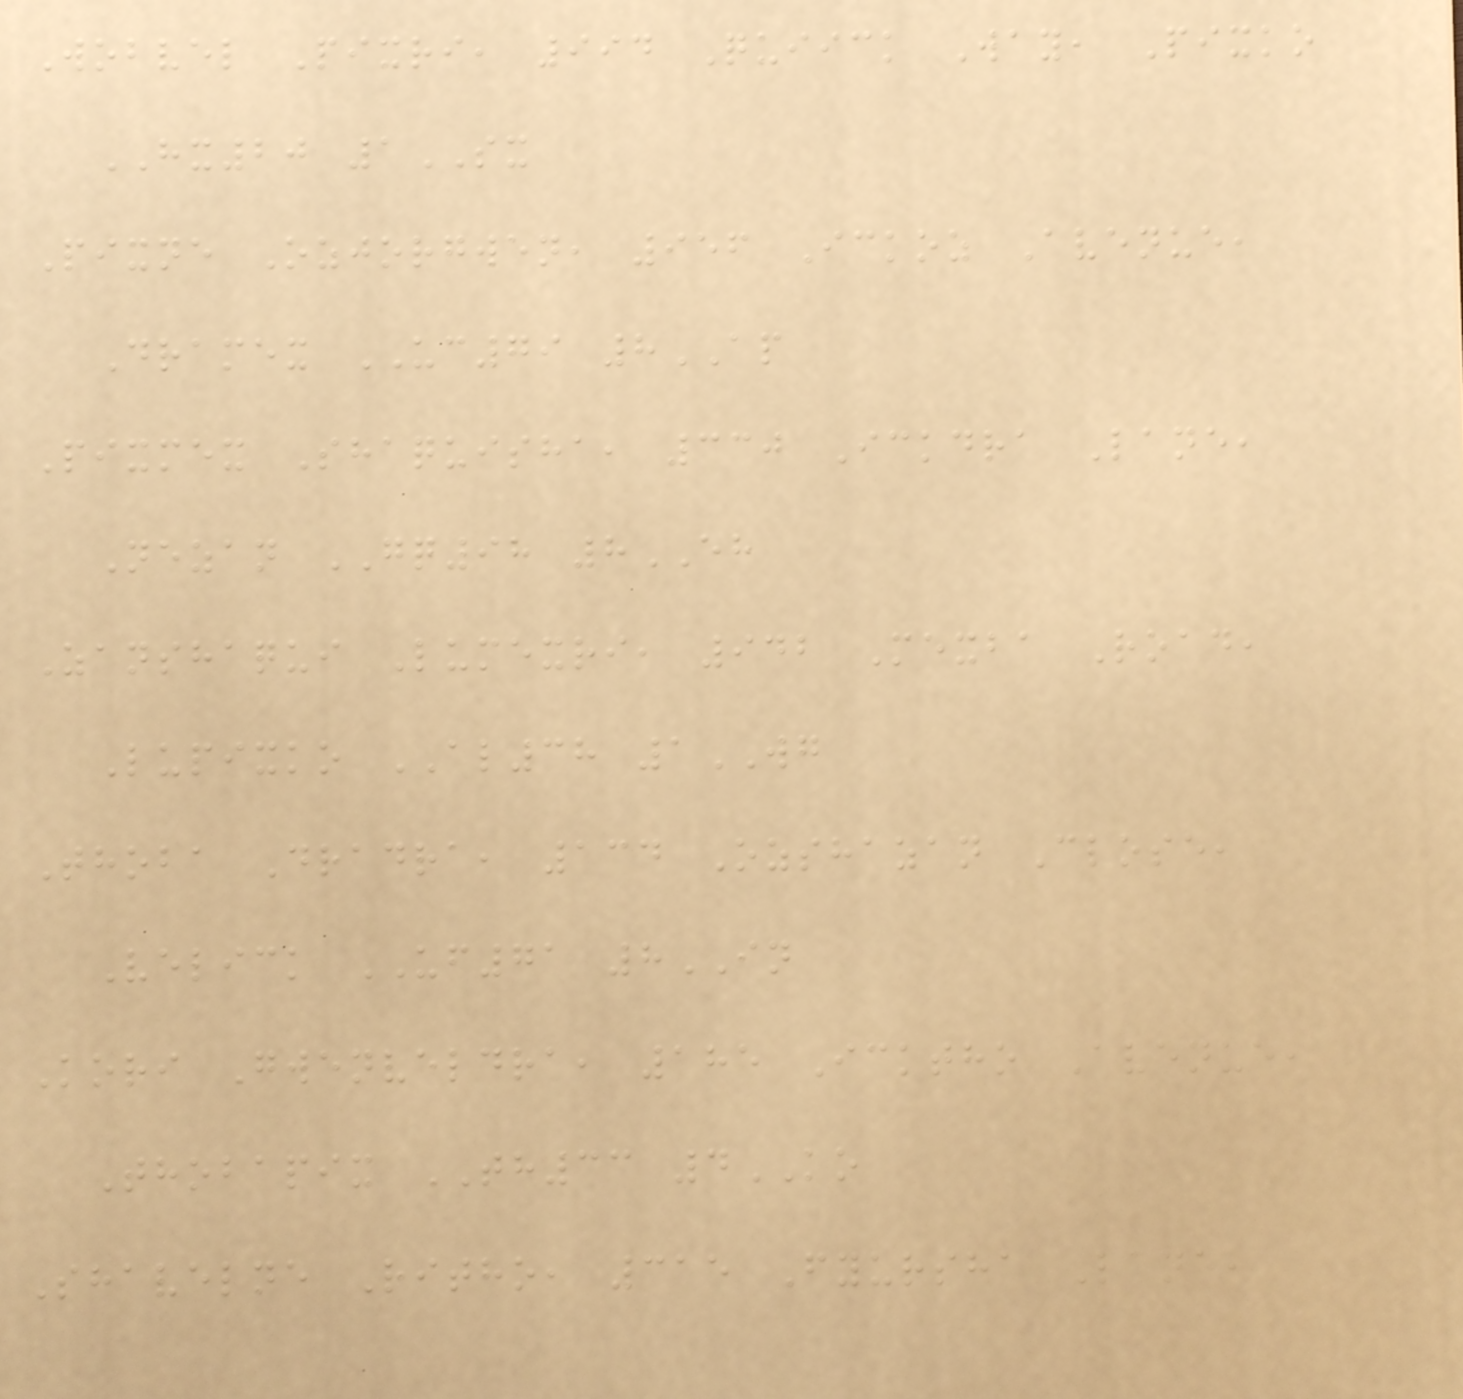Wobvel Pixri, 994 Quiick Way, Pixko
HX20 1SX
Pixne Ozjorgwen, 956 Ickoz Avenue,
Dramex UC79 8AP
Pixmex Shaquisha, 330 Ickdra Lane,
Nezan GQ98 8EH
Zanshaqui Lumexri, 942 Mexba Road,
Lupixko AL38 1WG
Thoba Dradra, 134 Ozshazan Close,
Velick UF71 8IN
Kori Gwenveldra, 185 Icktho Avenue,
Thobapix TH33 4KO
Shavelne Ritho, 315 Fyursha Lane,
